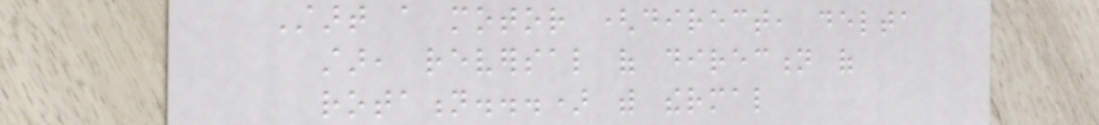Start a motor (direct, delta
star, reversal of direction of
rotation...) with thermal
